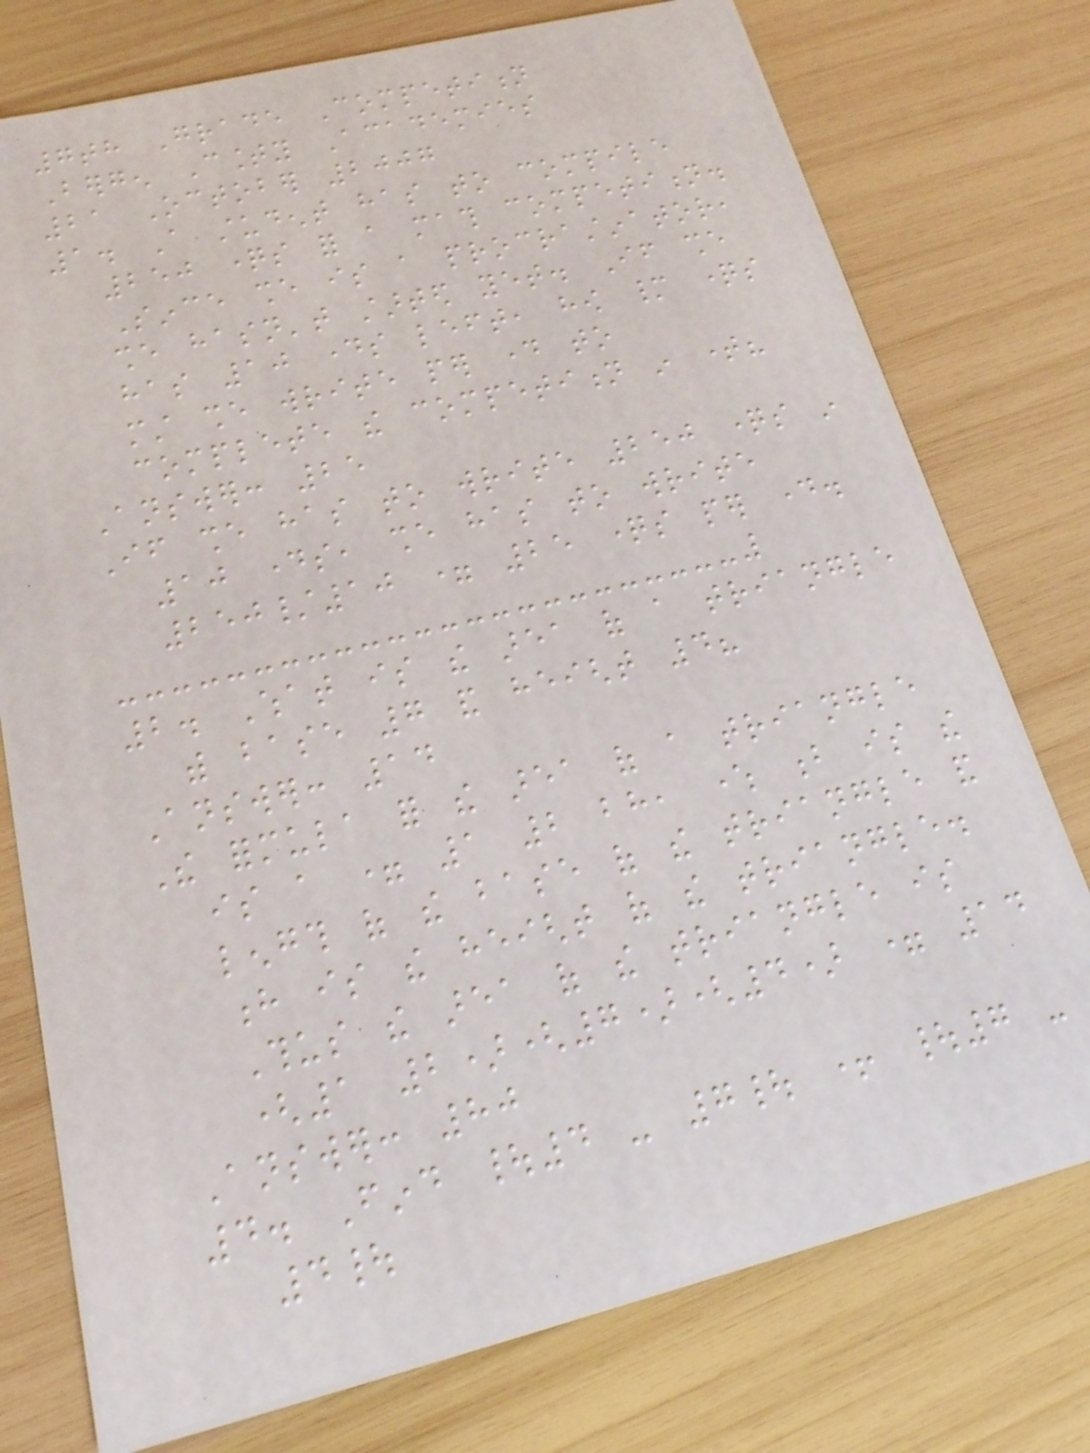7th Grade Competition
Bergen County Academies
21 October 2007
1. A student has to compile
250 questions for a math competition.
Since she is a procrastinator,
she hasn't started yet. If she
has 10 days left, how many questions
must she write per day to
complete the competition in time?
Answer: 25
If she has to write 250 questions in
10 days, she has to write
250/10 = 25 questions per day.
2. What is the area of a triangle
with base 7 and height 4?
Answer: 14
The formula for the area of a triangle
is a = 1 2 bh, where b is the
length of the base of the triangle and
h is the height of the triangle.
Thus the area of the triangle is
(1 2)(7)(4) = 14
Answer: 80
4. Find |4 - 7| + |7 -
4|
